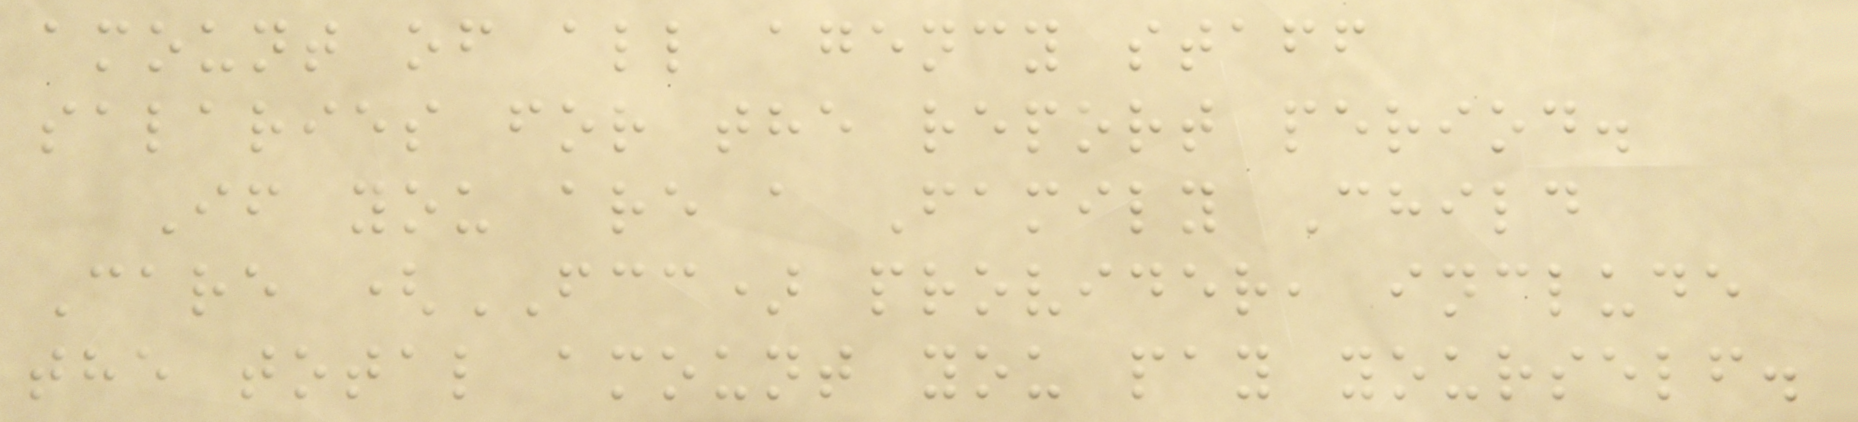amount of all agency staff
salaries for the report period.
If you are a Family Child
Care (FCC) provider, include
the total amount you pay yourself.
